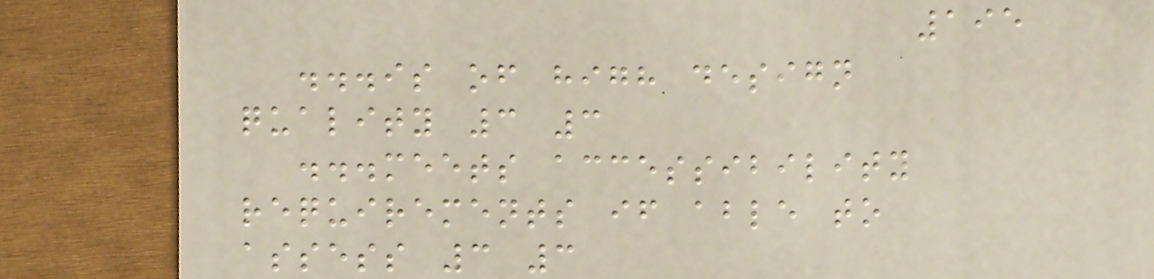195
...is of high design
quality 3 3
...meets accessibility
requirements if able to
assess 3 3
